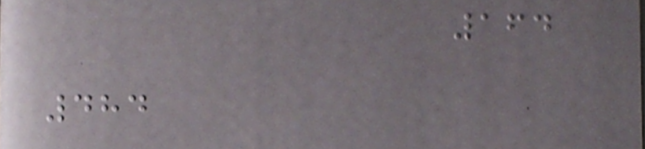164
484
